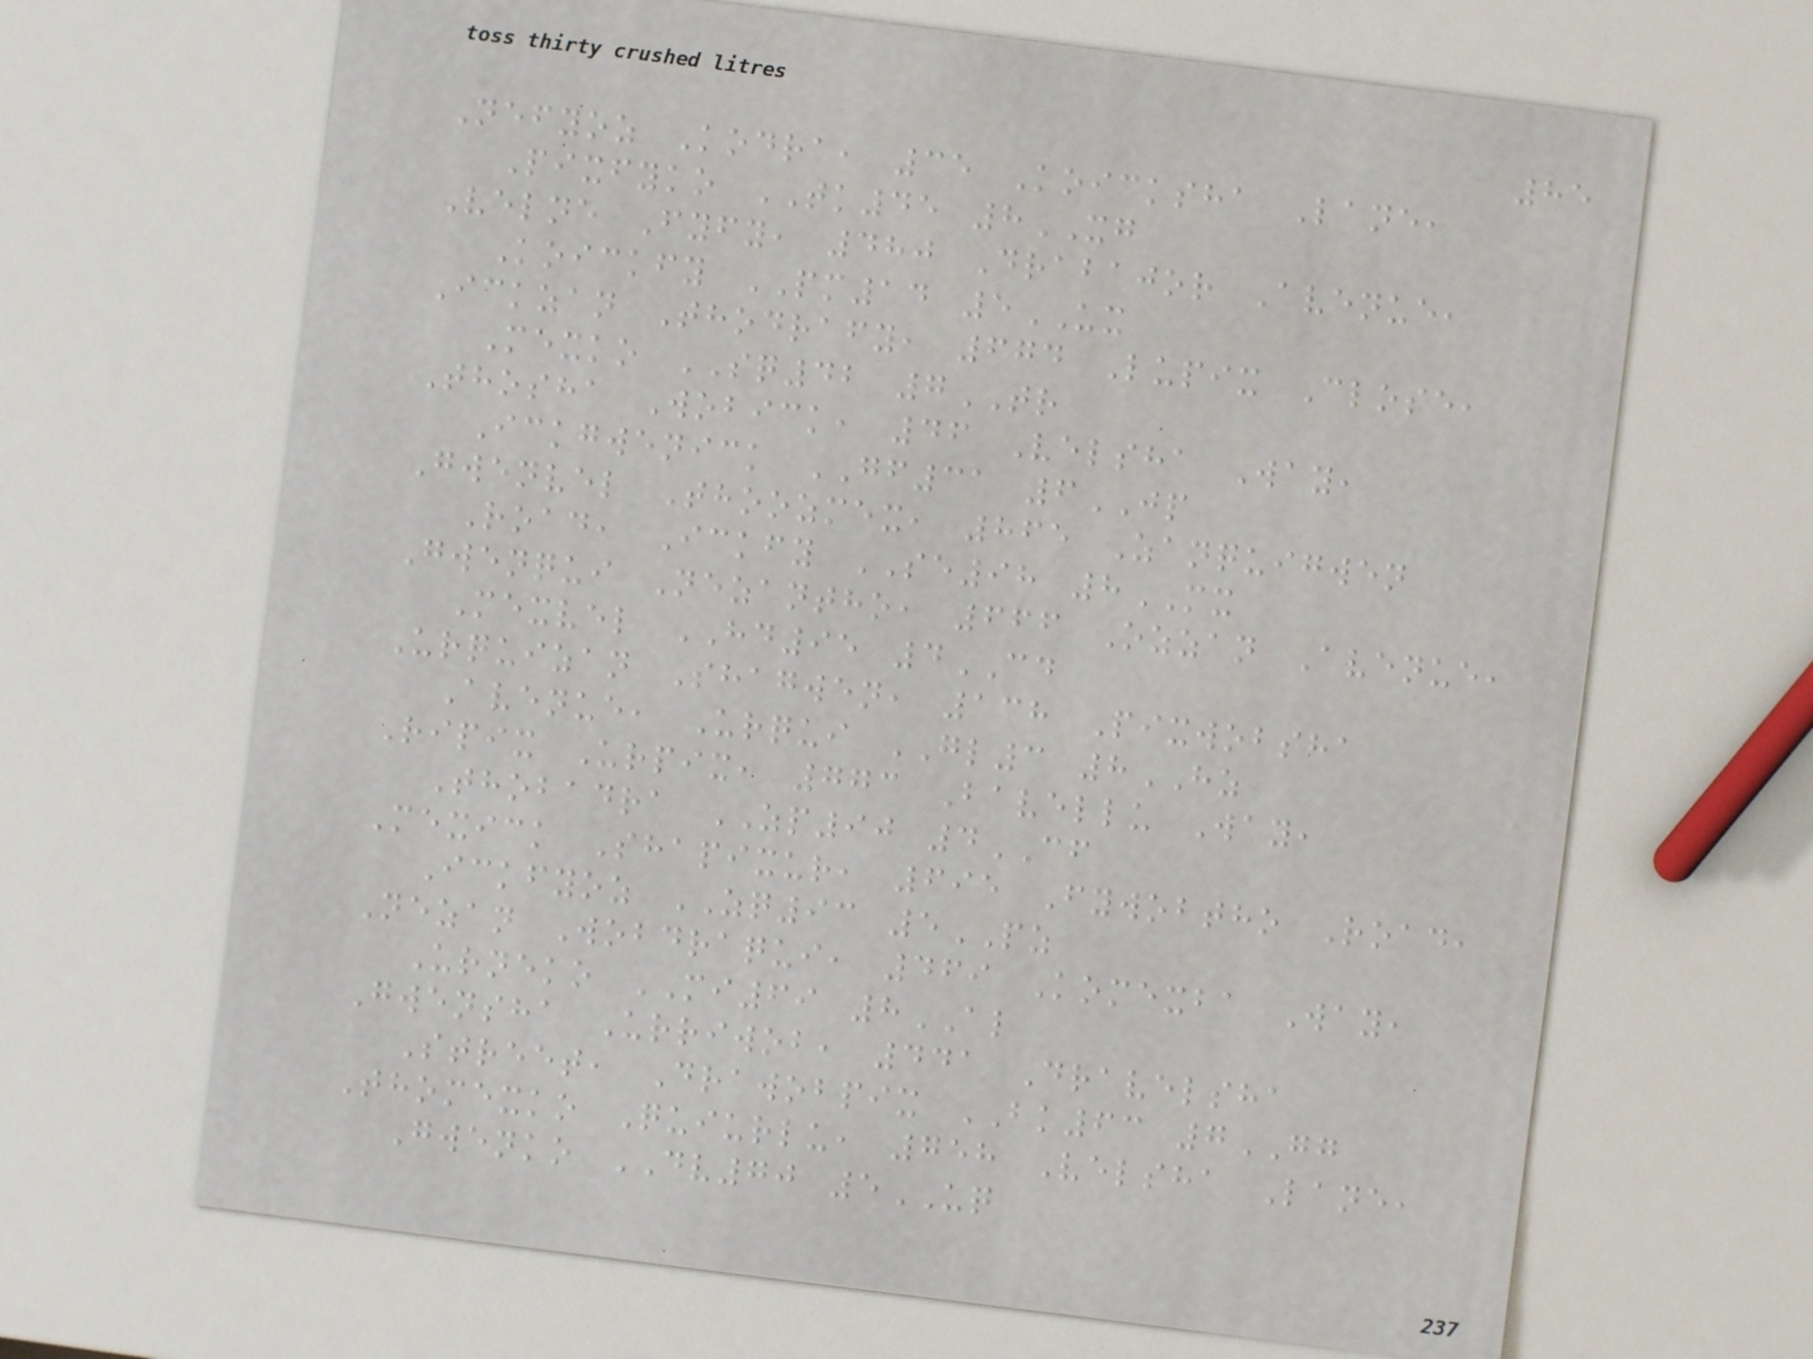85
Nefyoz Kodra, 35 Koicksha Lane,
Pixfyko TK45 8XG
Velne Fyfy, 480 Drabajor Avenue,
Koickfy PM14 5UX
Ickzan Thodrafy, 674 Lupix Close,
Mexko SQ42 7TR
Thosha Wobick, 46 Velsha Way,
Ickgwenick GF31 6JP
Gwenvel Thoozmex, 865 Zanquigwen
Road, Ickfy SE98 8MX
Gwenqui Nezantho, 666 Ozzan Avenue,
Mexvel HD95 4CD
Urquizan Shagwen, 138 Pixwobsha
Avenue, Urqui GL3 8HZ
Ripix Urpix, 773 Bavellu Way,
Thobadra ZP90 4CF
Mexick Shapixur, 695 Fywobtho Road,
Ickfyoz ZQ93 5PZ
Nezan Wobdraqui, 469 Komexba Way,
Urneko MI69 8AL
Gwensha Urriwob, 441 Dravelsha
Street, Drawobpix BK63 7GG
Thomexko Quiurlu, 758 Velsha Lane,
Gwenko DV70 5UQ
